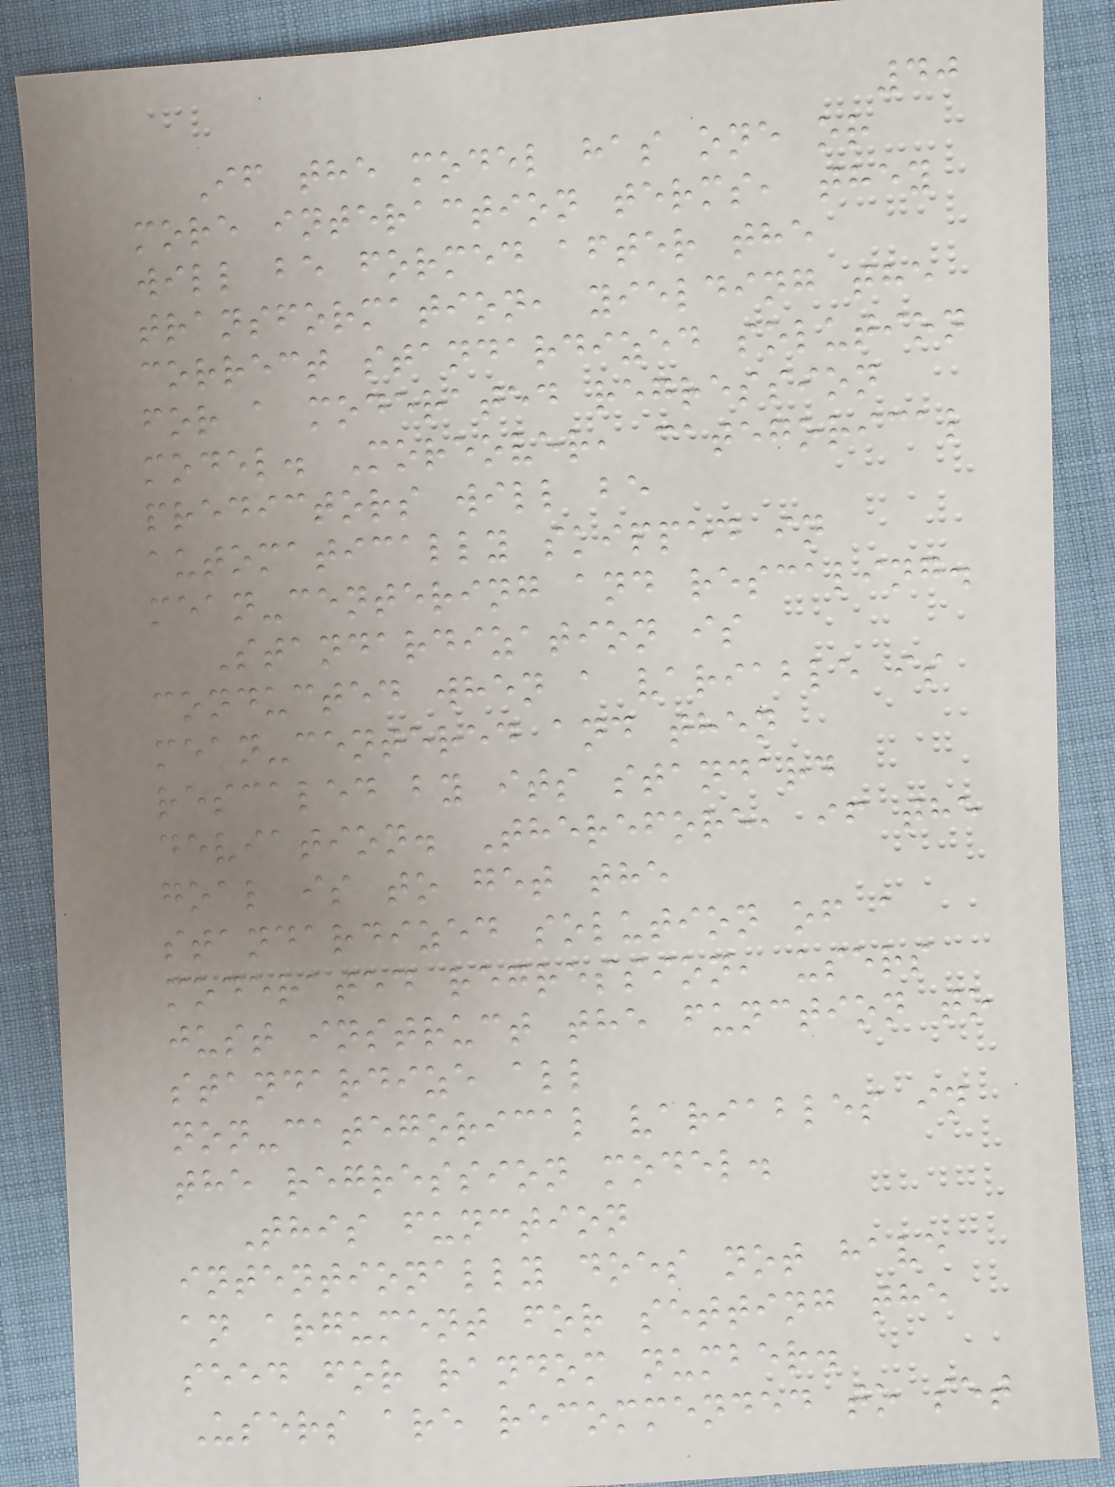40
If the model has one or
more interaction terms, they
will be formed after the
transformation, yielding the
correct standardized solution
for a moderated regression
model. Moreover, categorical
predictors will be
automatically skipped in
mean-centering and rescaling.
Standardization is
conducted when a variable is
mean-centered and then
rescaled by its standard
deviation. Therefore, if the
goal is to get the
standardized solution of a
moderated regression, users
just instruct the function to
standardize all
non-categorical variables in
the regression model.
This function
intentionally does not have
an argument for setting the
seed for random number.
Users are recommended to set
